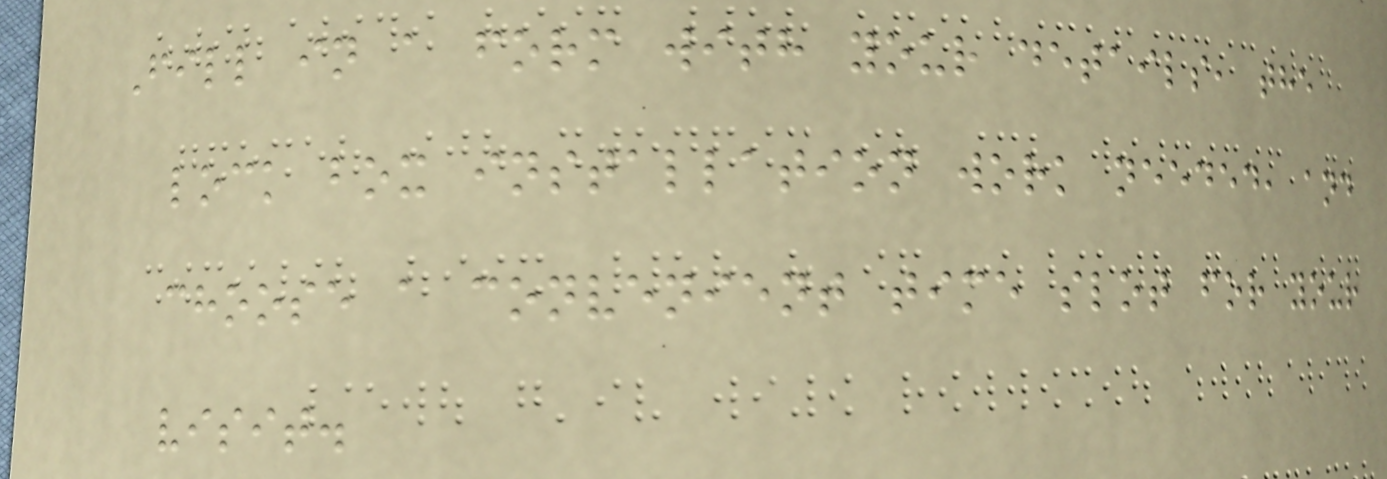Fill in a form with your details, the
lock box installation work needed, and
choose a convenient time slot for your
visit.
